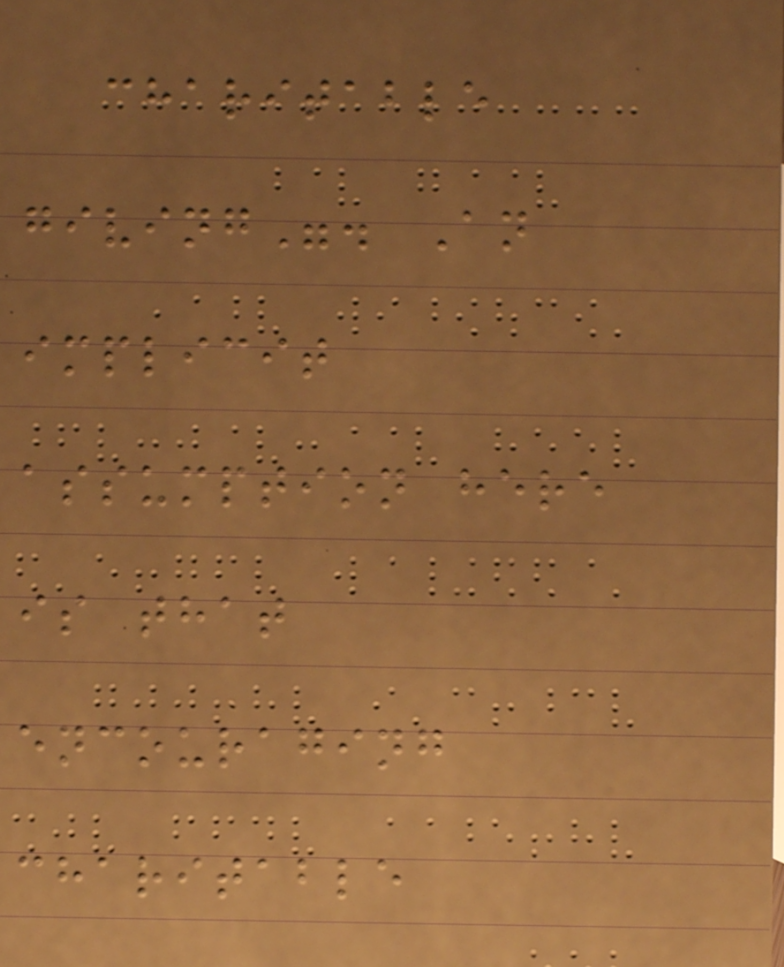charitable
giving". An
implicit
assumption here
is that
encouraging
charitable
